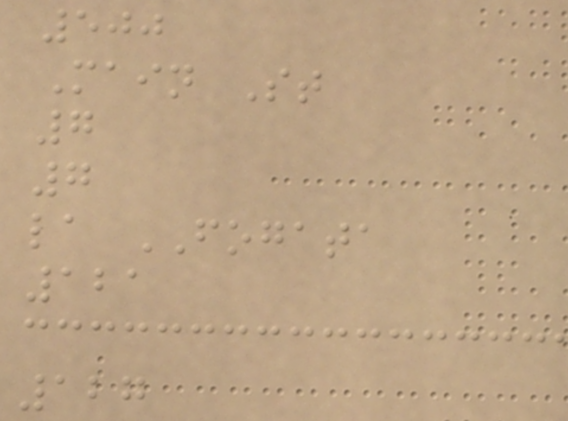500
Main St
7
7
la FOGATA
121
127
